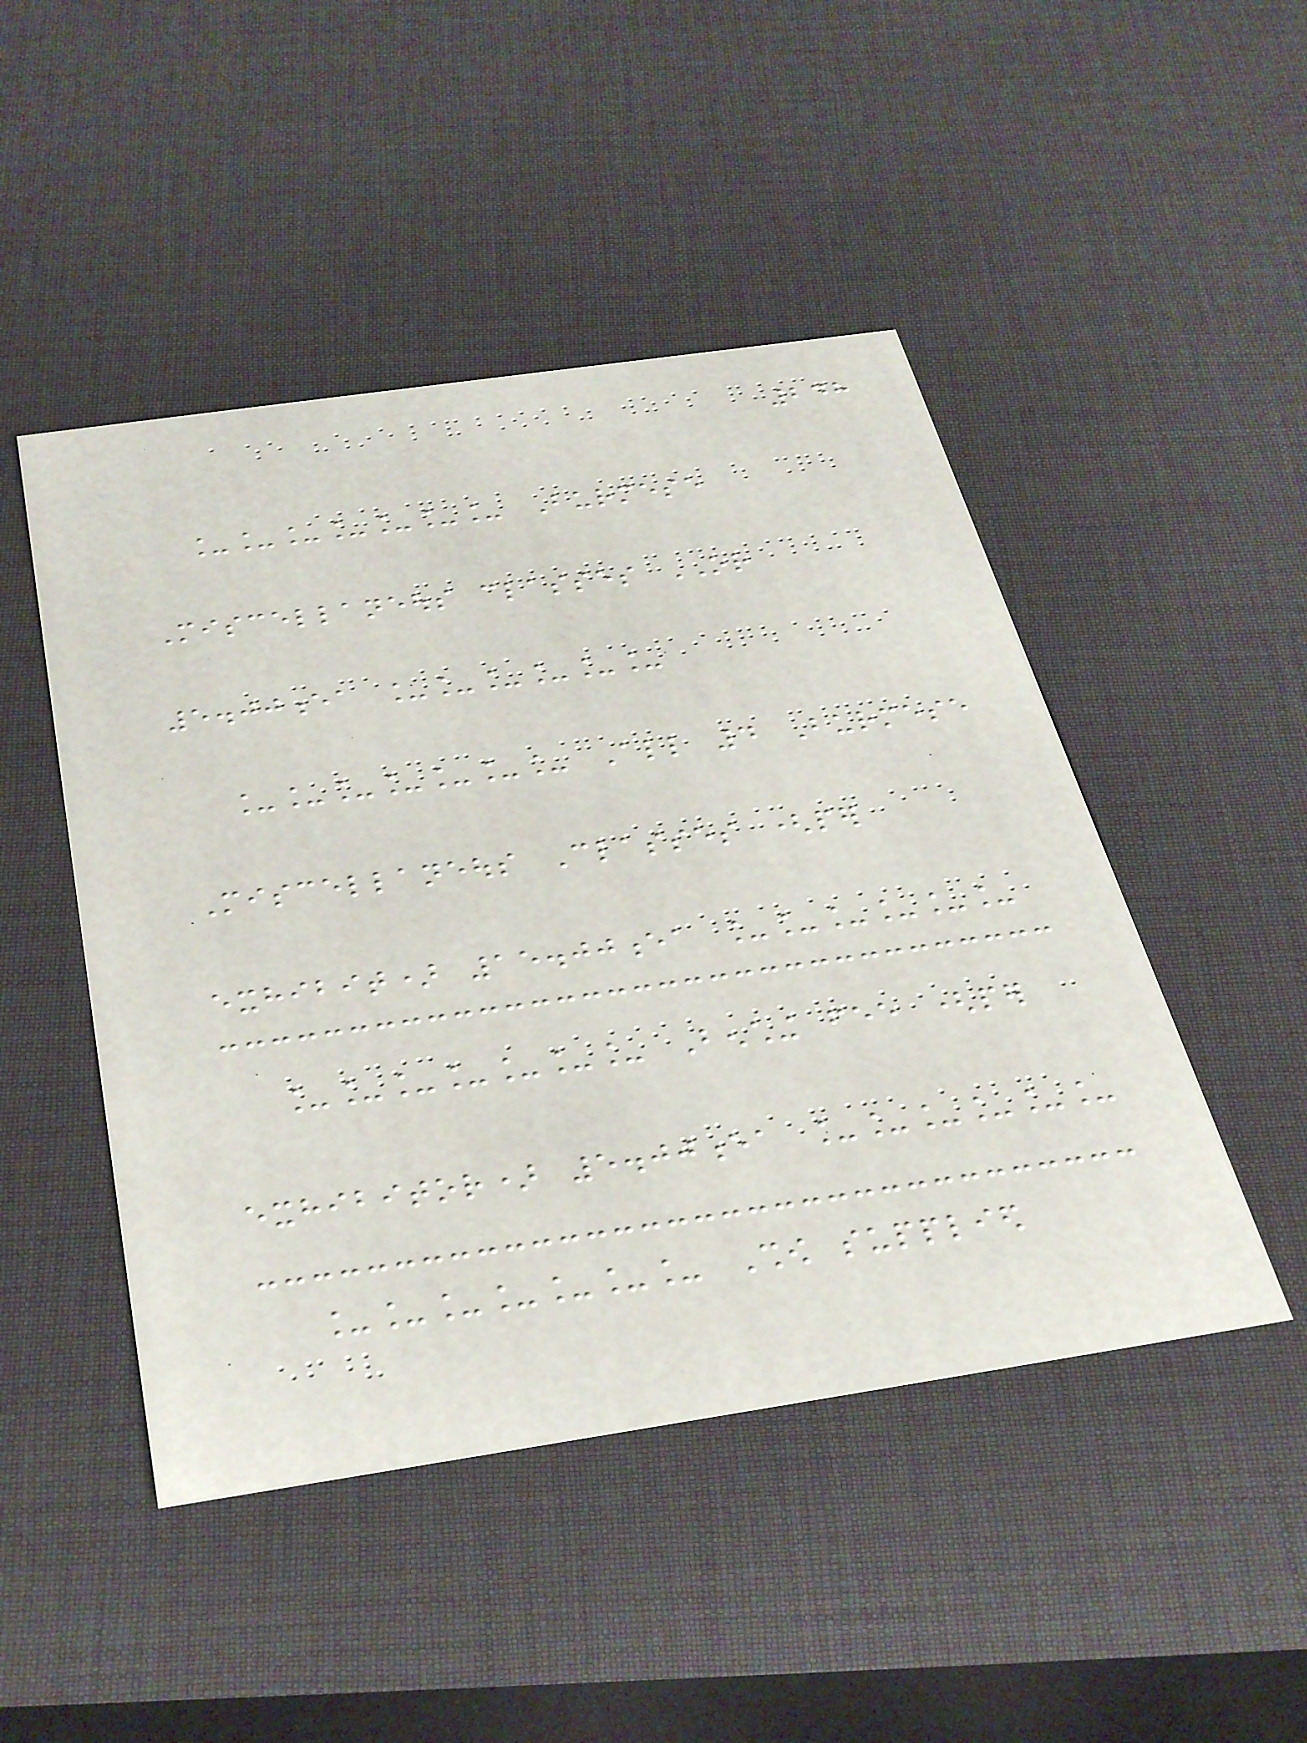248
_______ Burmese
Miscellaneous classes OR
5.00ea ______
_______ All 4 Burmese
Miscellaneous Classes (per
exhibit) 15.00ea ______
_______ Benching fee (per
exhibitor) 5.00ea ______
_______ Show supplied
